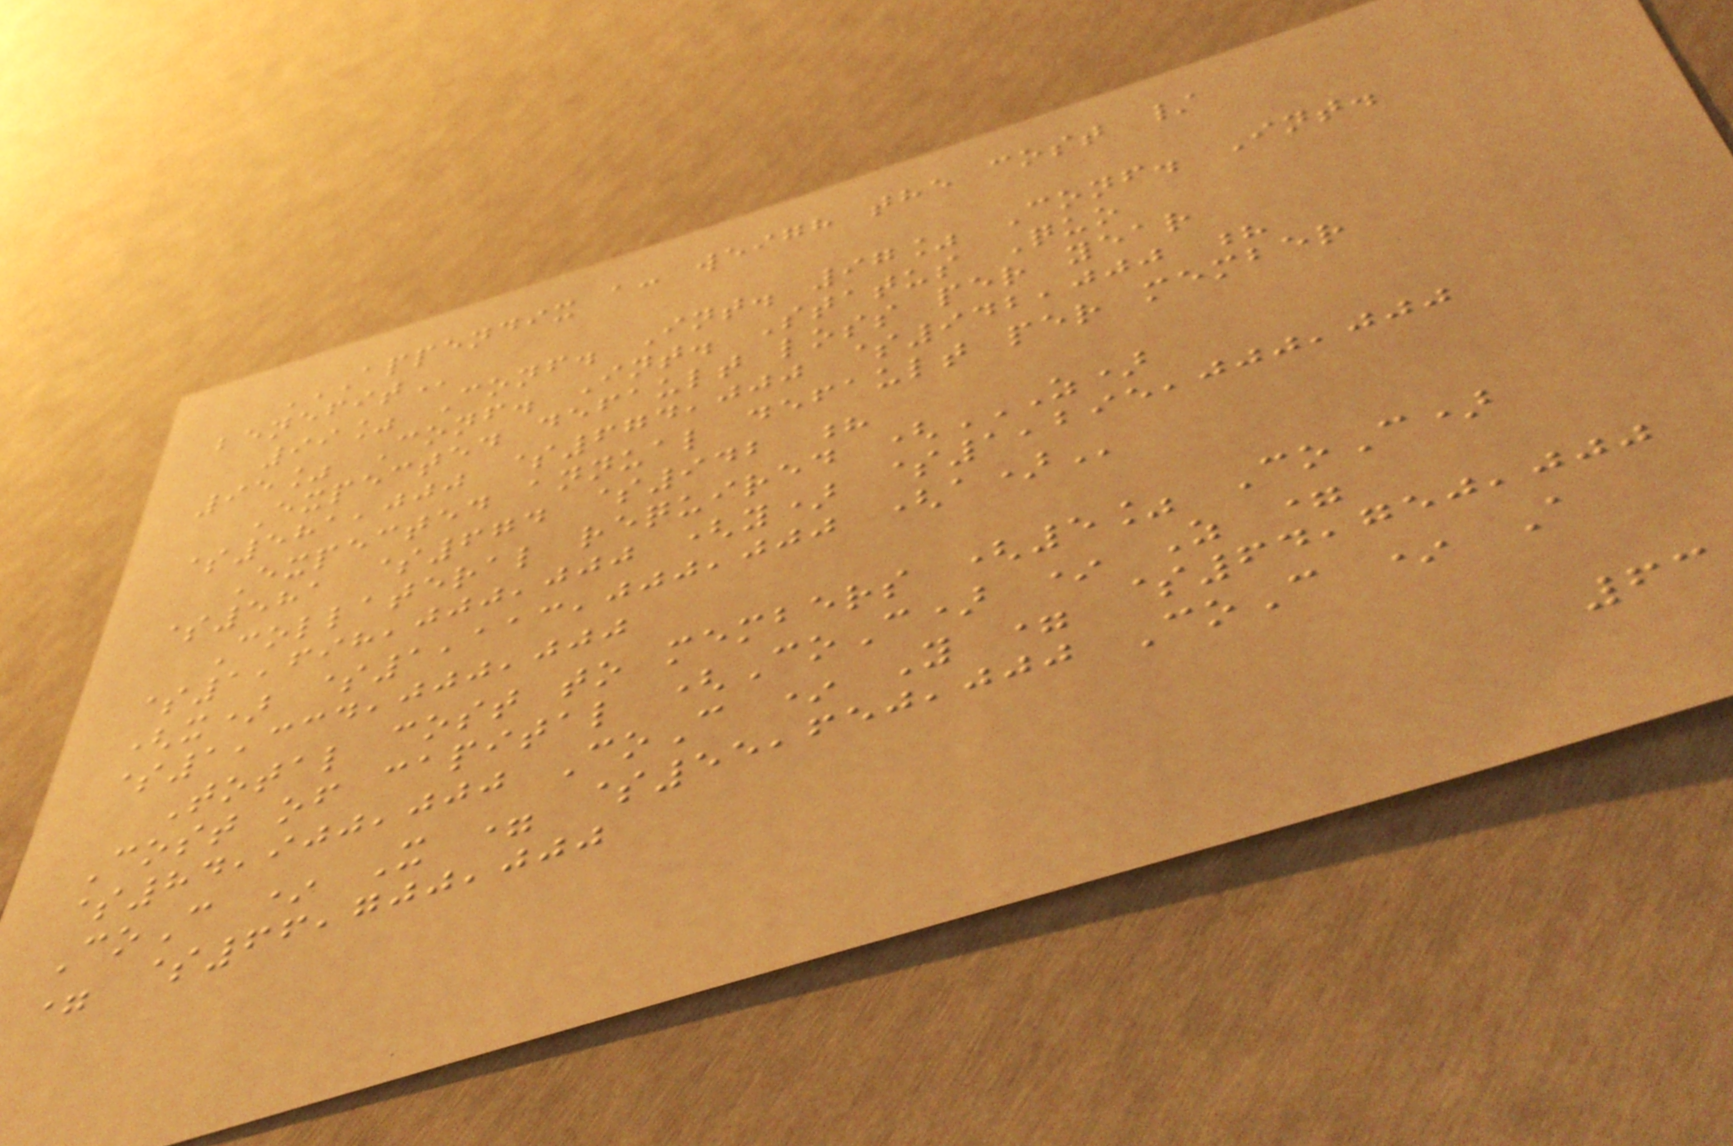APPENDIX A: WEIGH THE COST /
BENEFIT
99% Conf. Int. 97% Conf. Int.
95% Conf. Int. Status Quo
Expected default loss per year
$581,000 $674,000 $942,000 ?
Expected annual default per member
$581 $674 $942 ?
Collateral required (Z)
$1,698,000,000 (Y) $1,295,000,000
(X) $1,113,000,000 (A)
$1,334,000,000
Total cost to members (5% CoC)
Cost of capital (CoC) * Z =
$84,900,000 CoC * Y = $64,750,000
CoC * X = $55,650,000 CoC * A
= $66,700,000
63
